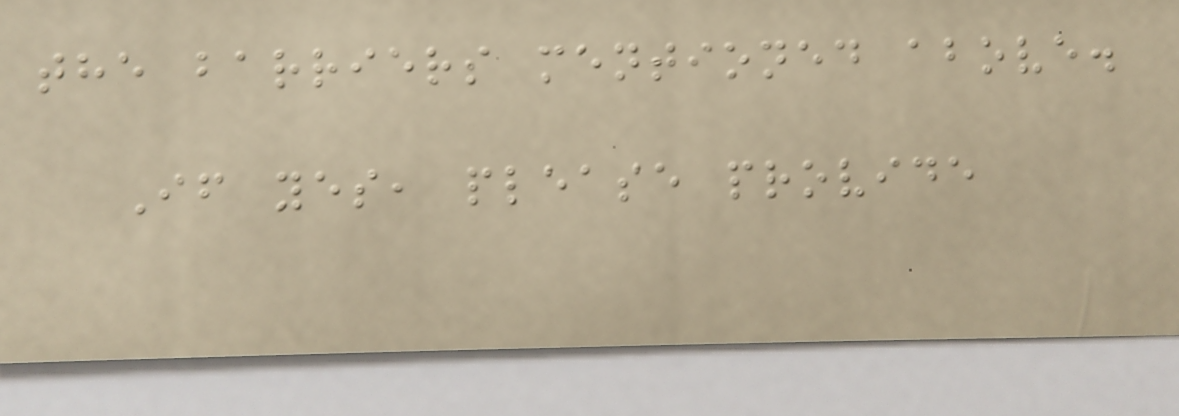the barriers mentioned above.
If yes, please provide
